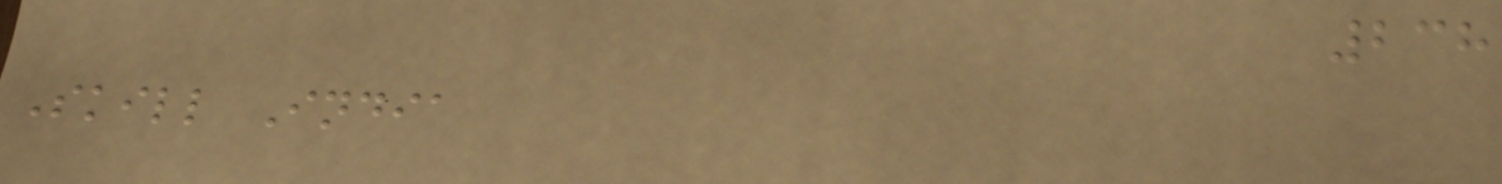238
Skill India
